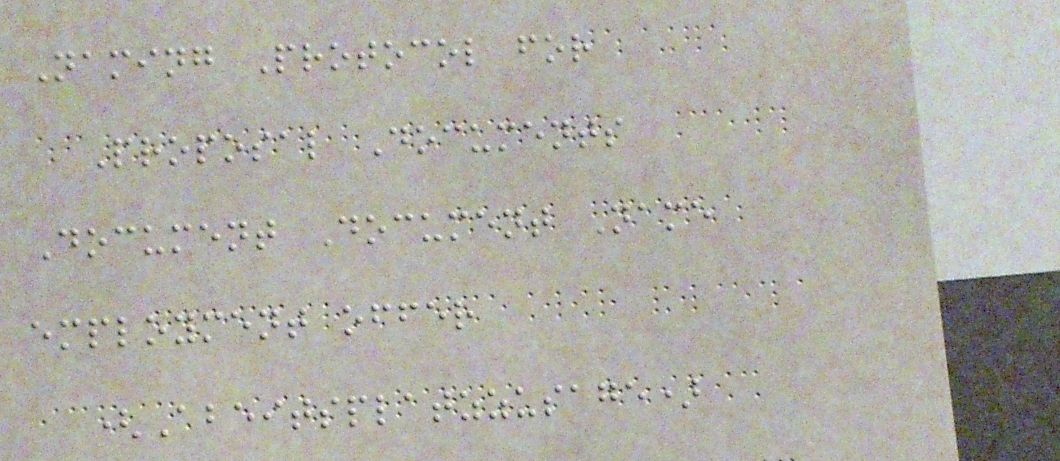Naming Protocol for
Proposal Documents
Document Document Name
employment offer
(Abeitsplatzzusage)
